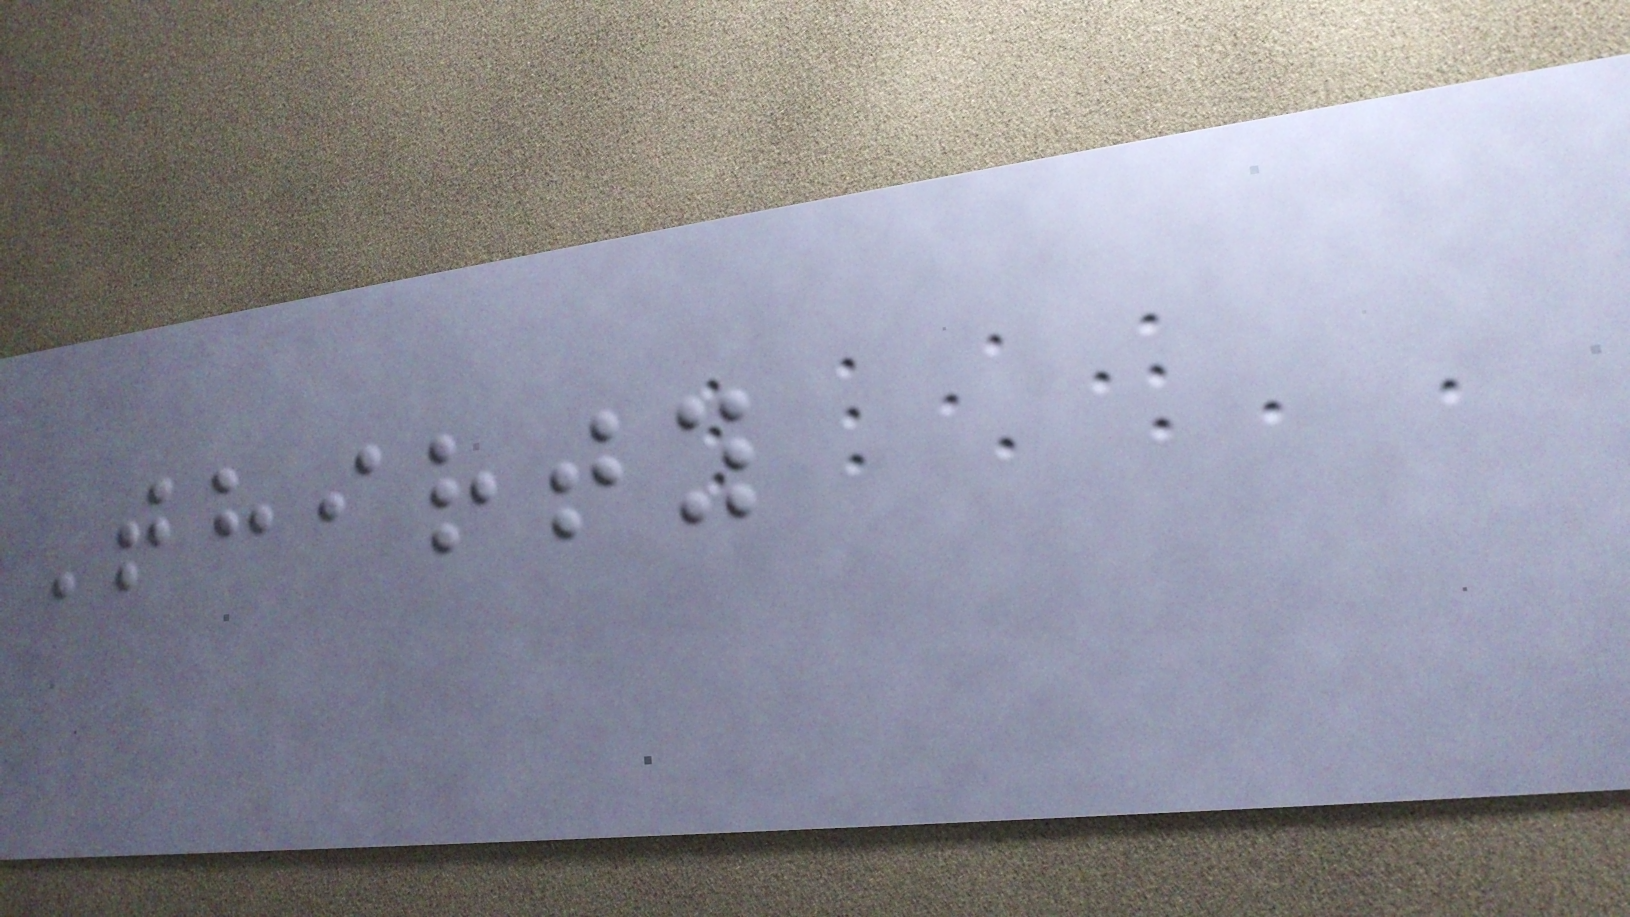Thirty
